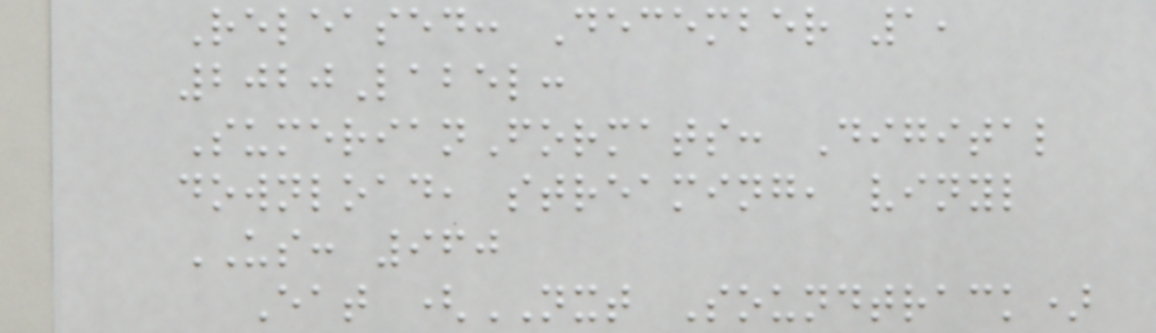Released: December 1,
2020Label:
SumerianFormats: Digital
download, streaming, vinyl
US: 960
Eat (NXT Soundtrack)
